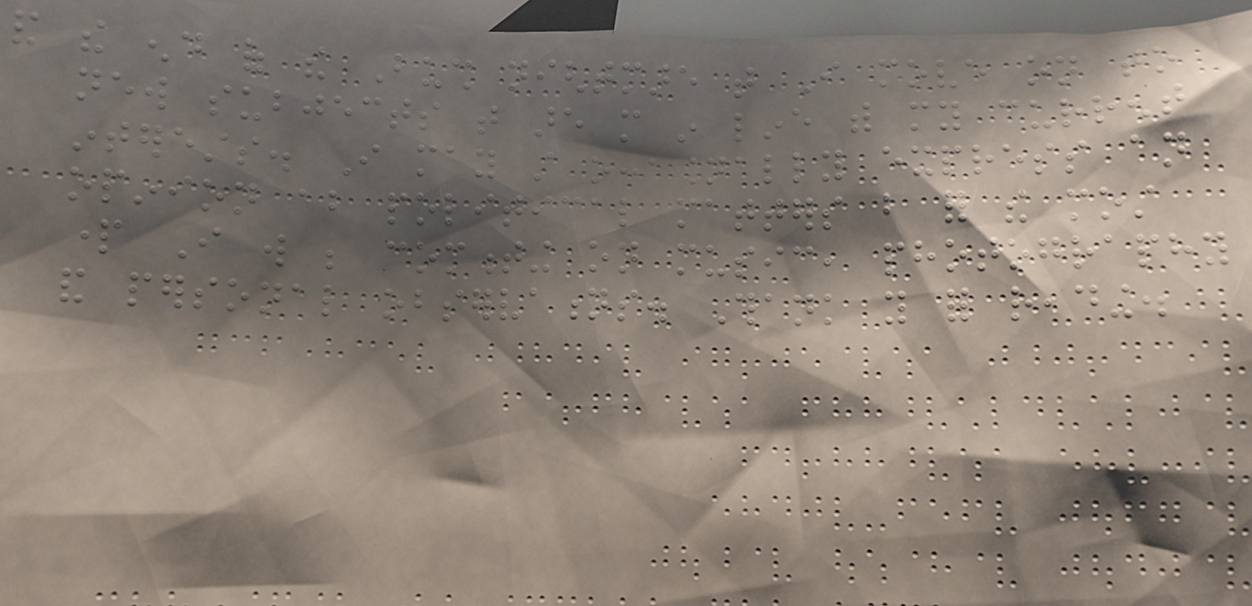and the end of the Bush nightmare that I move on to
new subjects that are more in line with my current
interests. I may still occasionally express an
opinion about political matters but for the most
part I will be commenting on music, photography
and personal observations. Thank you for reading.
